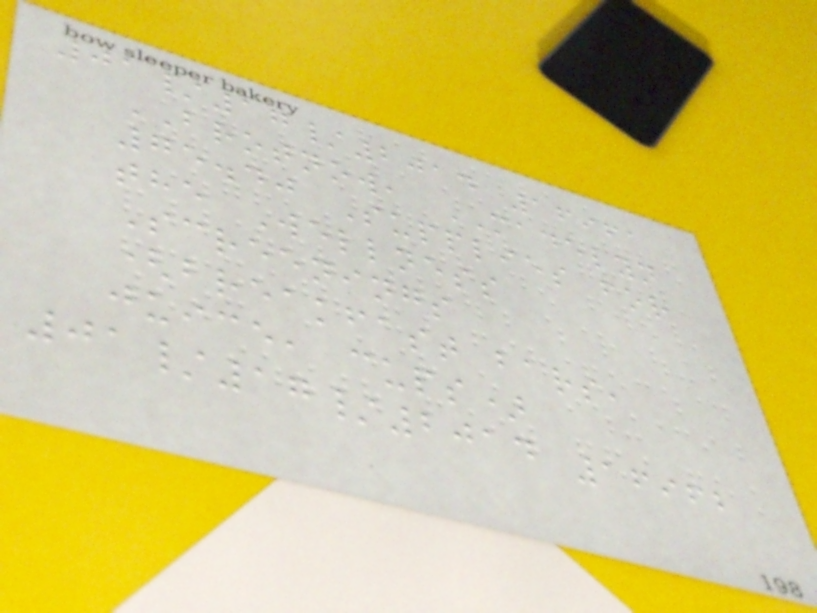01/17/2014 16961
BROTNOW, MADELYN
75.40 Supplies for
the Wellness
Screenings
(breakfast bars,
juice, cups)
01/17/2014 16962
